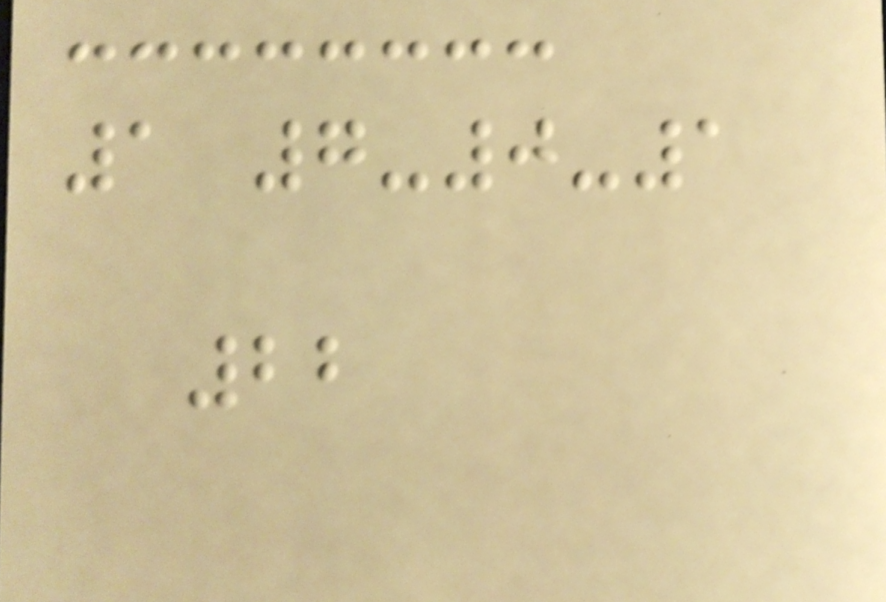1 7-0-1
22
